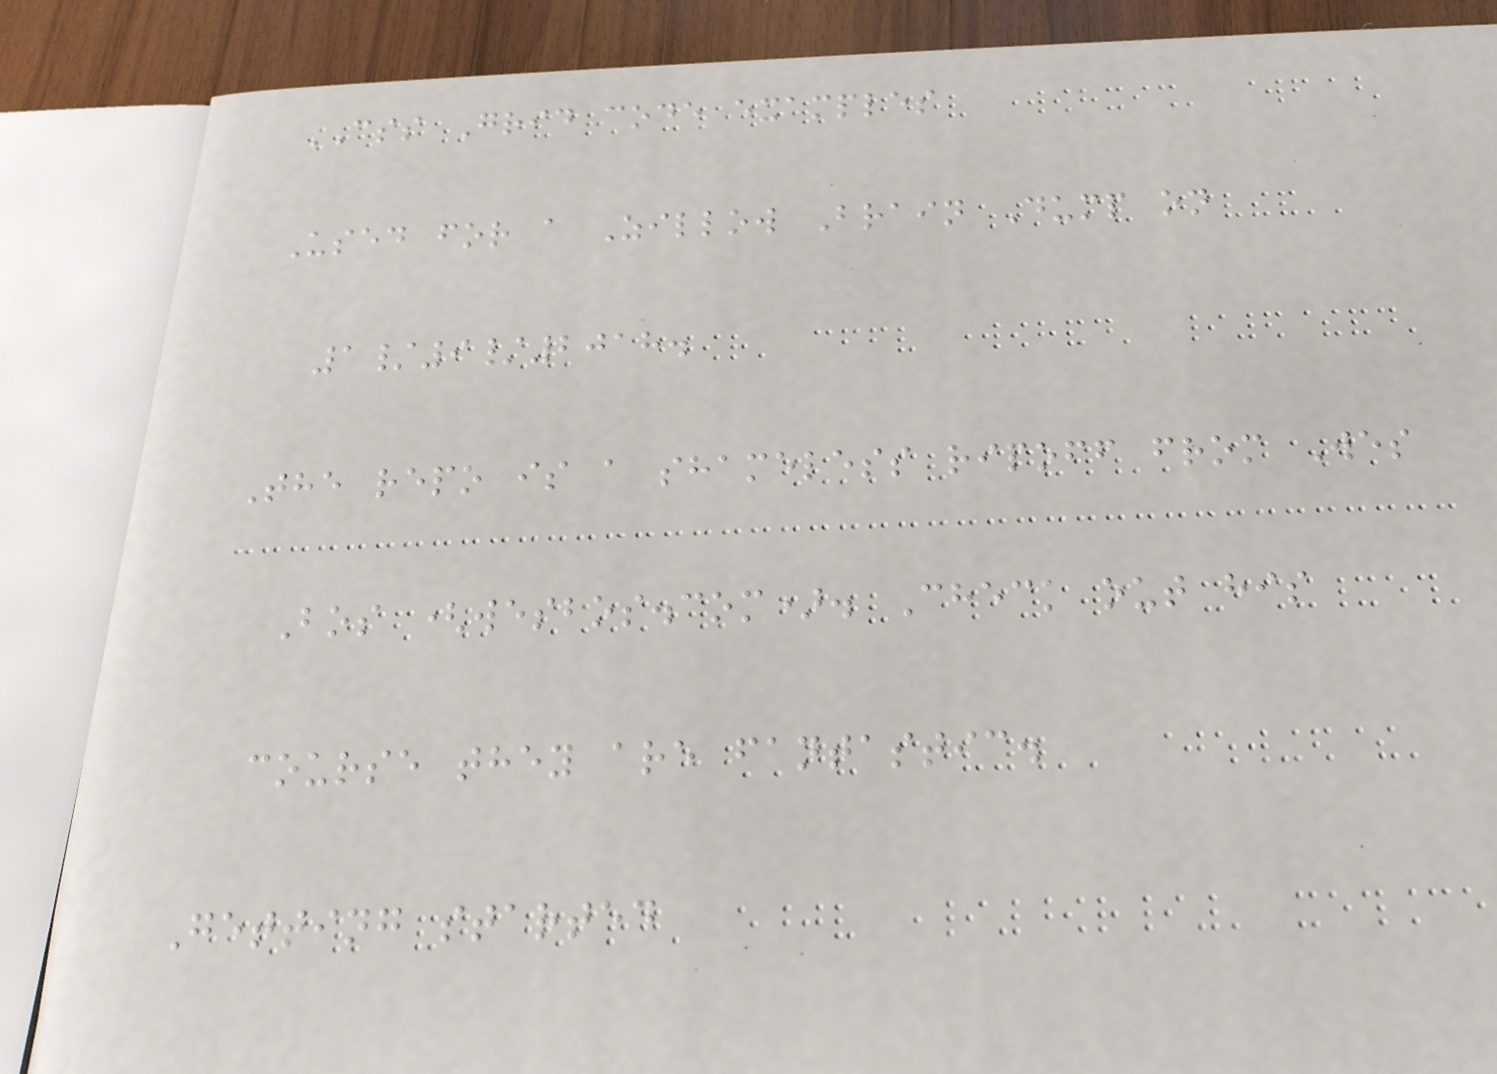CSS Grid code examples
Used for a Zillow Brain Dump on
1/9/2018.
The repo is a shameless ripoff from Wes
Bos (wesbos.com). Check out his
course they are fantastic.
Getting started
